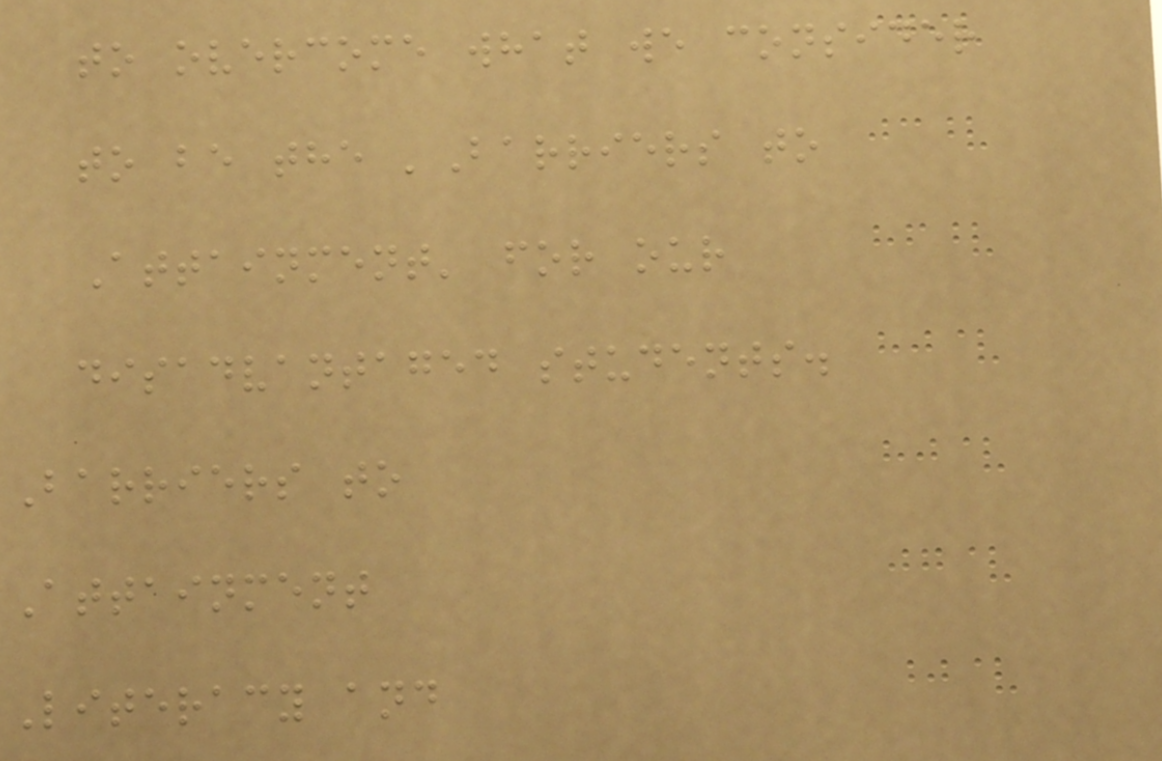to overcome what we consider
to be the 'Barriers to
Attainment' for our
disadvantaged students.
Barriers to
Attainment
Literacy and
